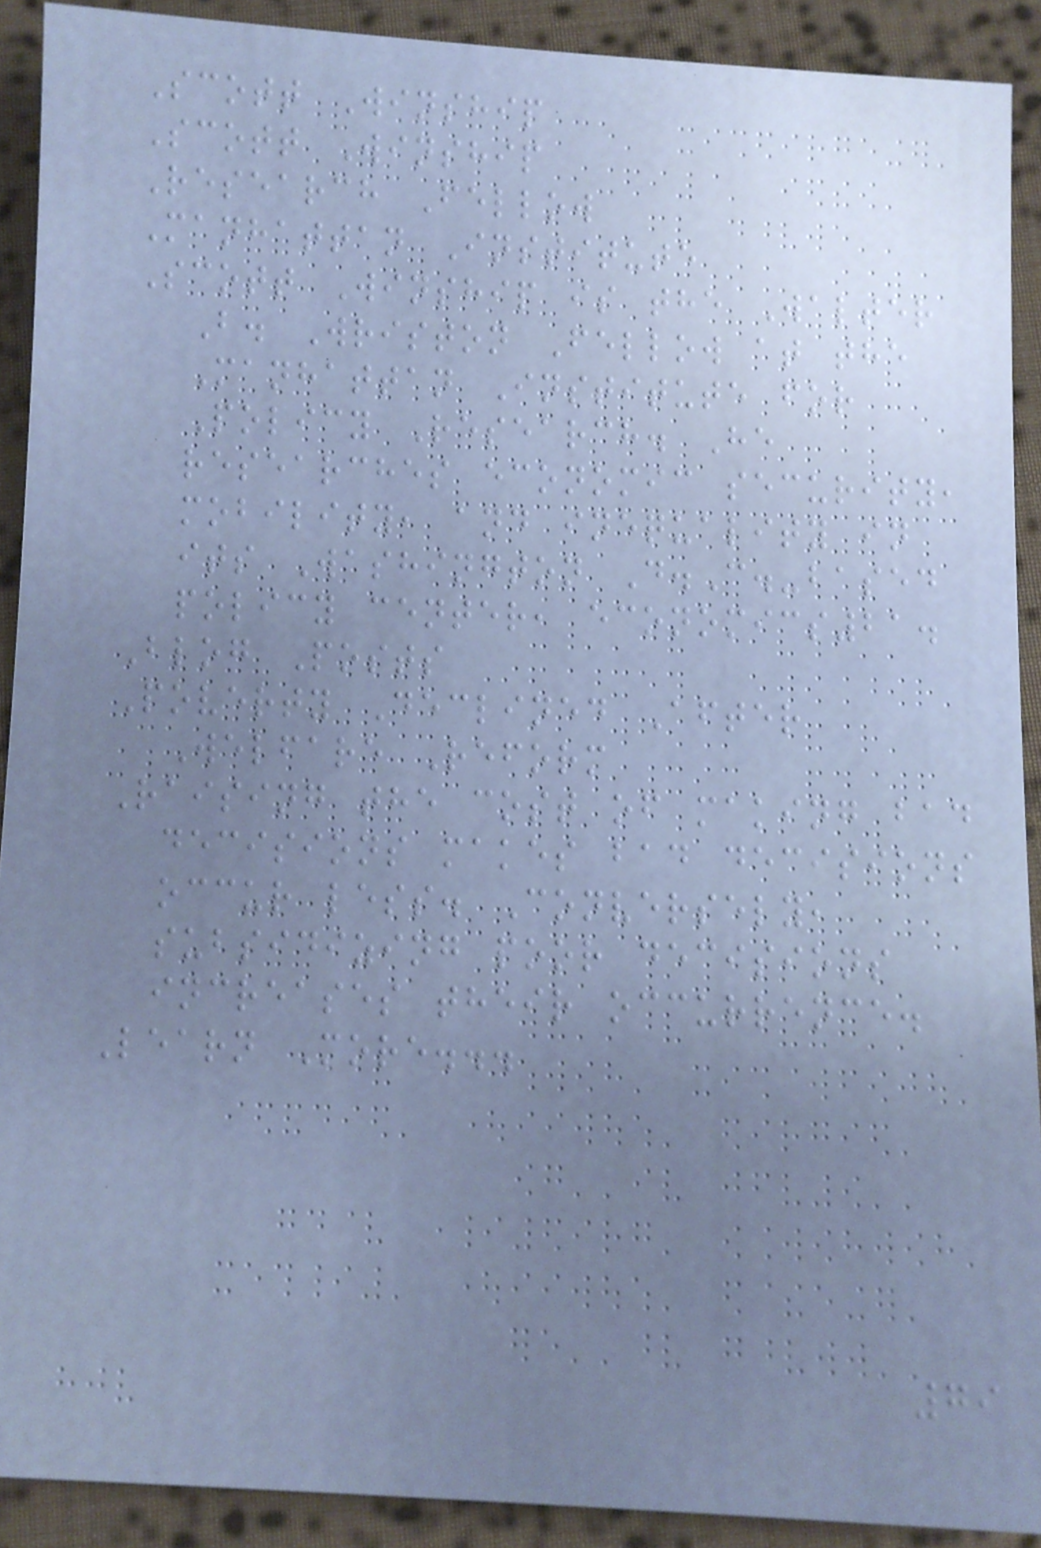Scott Winship
Scott Winship
Research Fellow
Manhattan Institute
Scott Winship is the Walter
B. Wriston Fellow at the
Manhattan Institute for
Policy Research. He
researches economic security,
mobility, and inequality in
its Washington D.C.-based
policy center, economics21.
Blog Posts
Poverty Declined After
Welfare Reform
Raising the cost of making bad
decisions makes bad decisions
occur less. Conversely,
subsidizing poor decisions
increases their occurrence.
Learn More...
79
